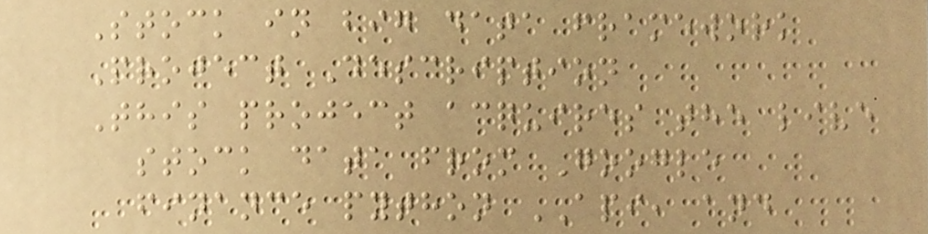Stock in big data framework
Project Description
This project acquires the live
stock data from Google
finance python API, and
